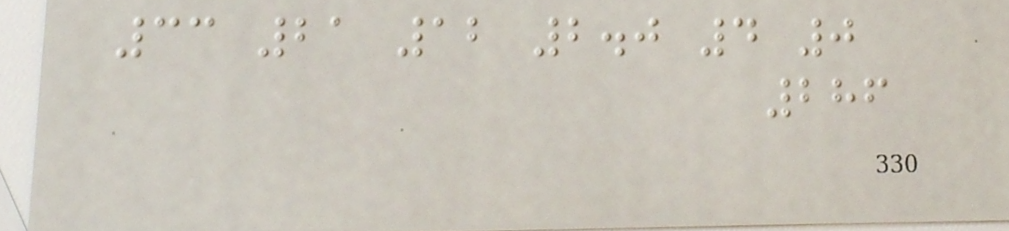33 21 12 2.0 4 0
286
